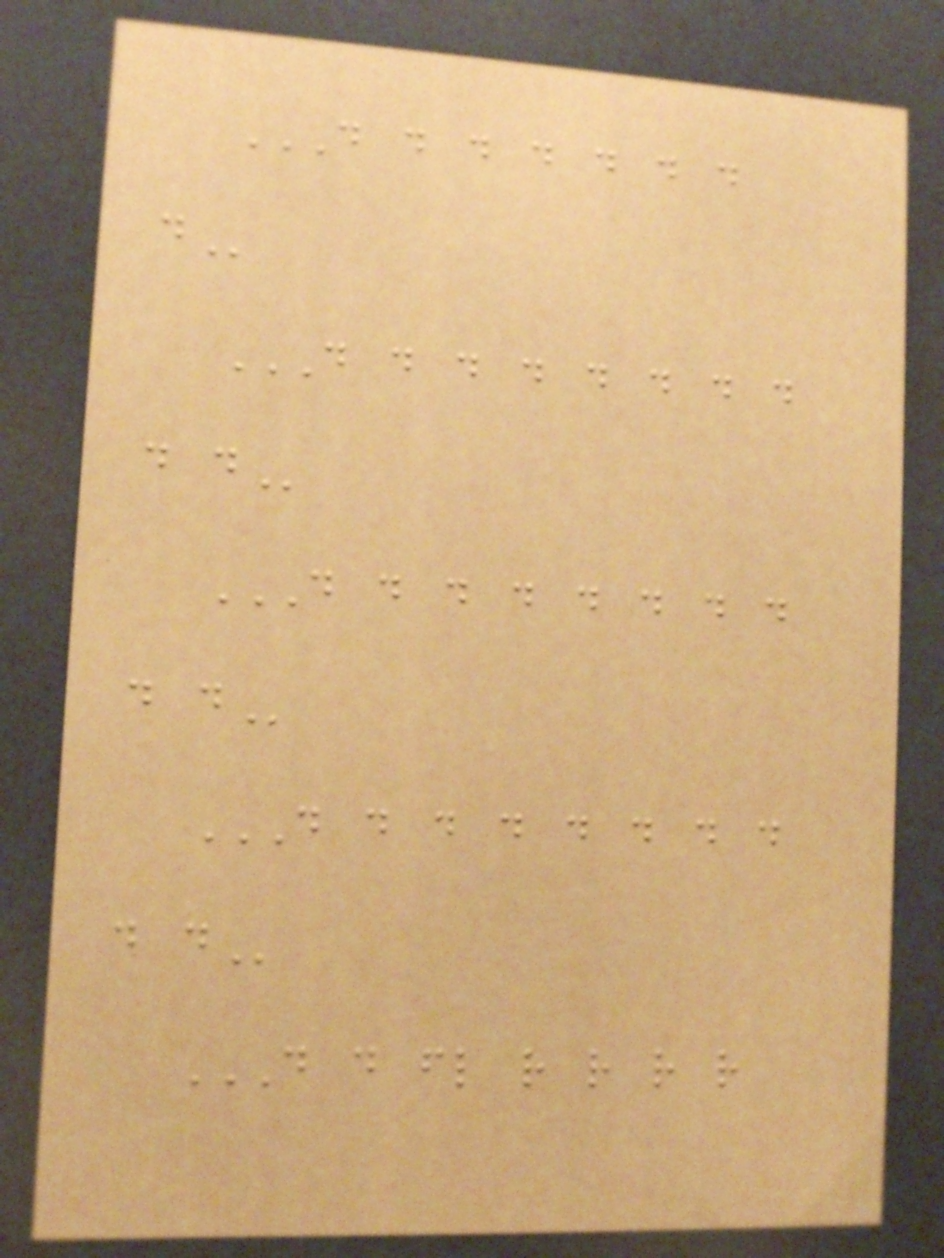D D D D D D D
D
D D D D D D D D
D D
D D D D D D D D
D D
D D D D D D D D
D D
D D FL R R R R
